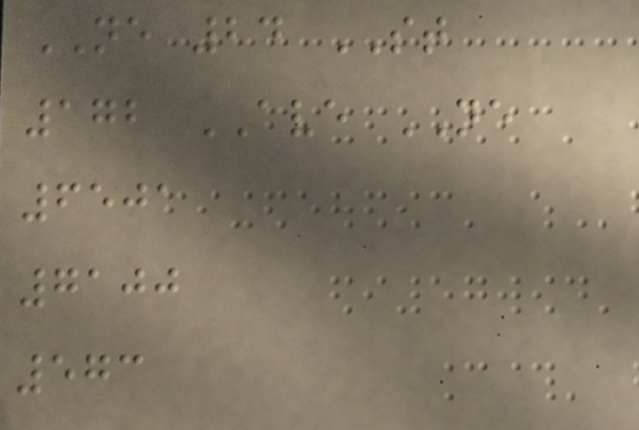NE 24 ST
172 AVE NE
6501
7100
573
